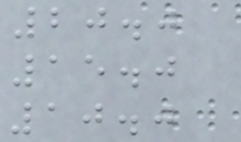20.0
15.0
10.0
